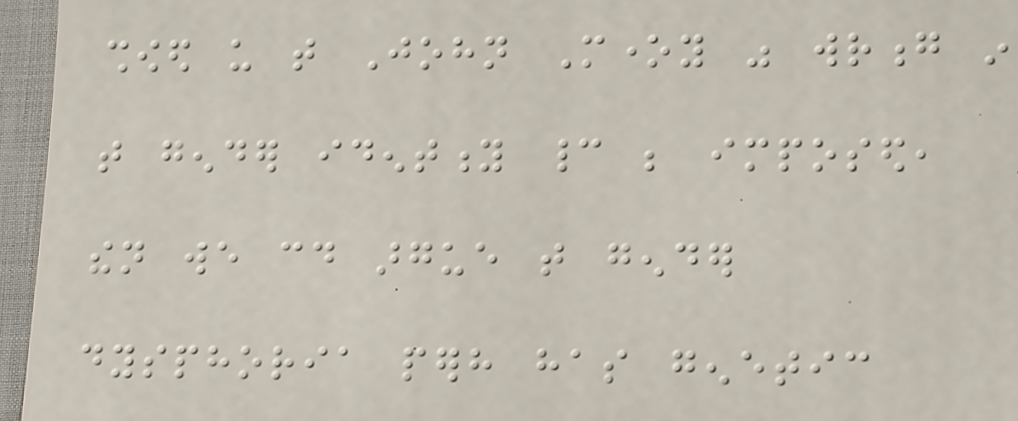showed us that John Money was wrong in
that gender identity cannot be imposed,
then we could argue that gender
dysphoria perhaps has genetic
